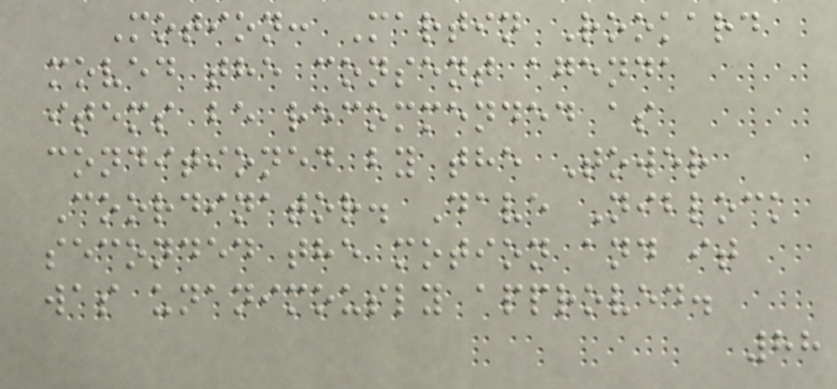Motion: Martin Rookard
moved the consent agenda
items be recommended as
conditioned by the Tower
Coordinator. Dave Niblock
seconded the motion and it
was unanimously approved.
88
